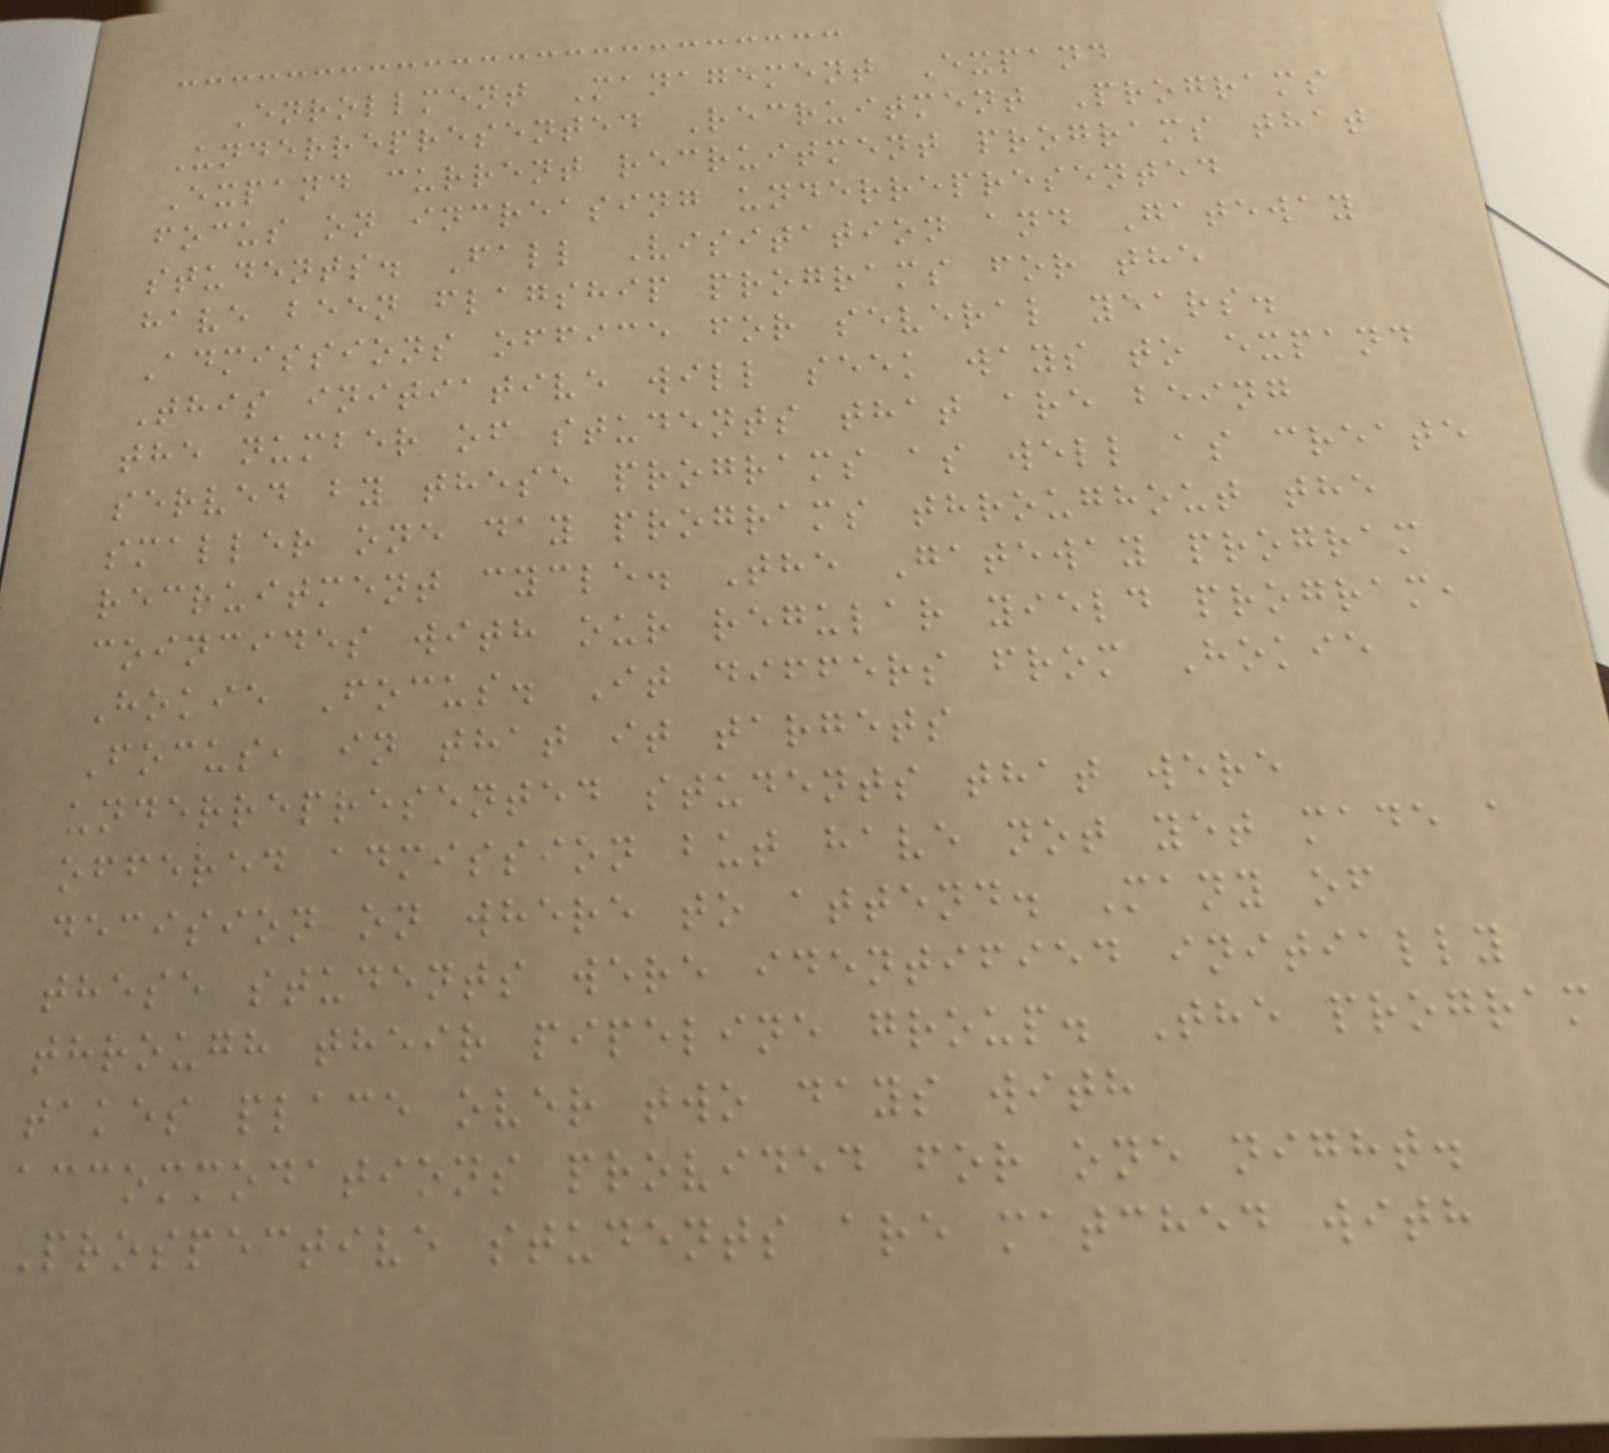Enrollment Management Expand
Underrepresented Recruitment Programs
Expand current recruitment programs that
focus on increasing underrepresented
students. Fall Visitation and Gateway
have been flagship programs for the
Admissions office for several years.
This initiative will seek ways to expand
the number of students that are being
served by these programs as well as create
smaller one day programs throughout the
recruitment cycle. The Gateway program
coincides with our regular yield program,
Hokie Focus. It differs from Hokie
Focus, in that it targets
underrepresented students that were
offered admission but have not yet made a
decision on where to attend. Many of
these students were identified initially
through their pipeline group. The program
takes place over two days with
accommodations provided for one night.
Prospective students are matched with
